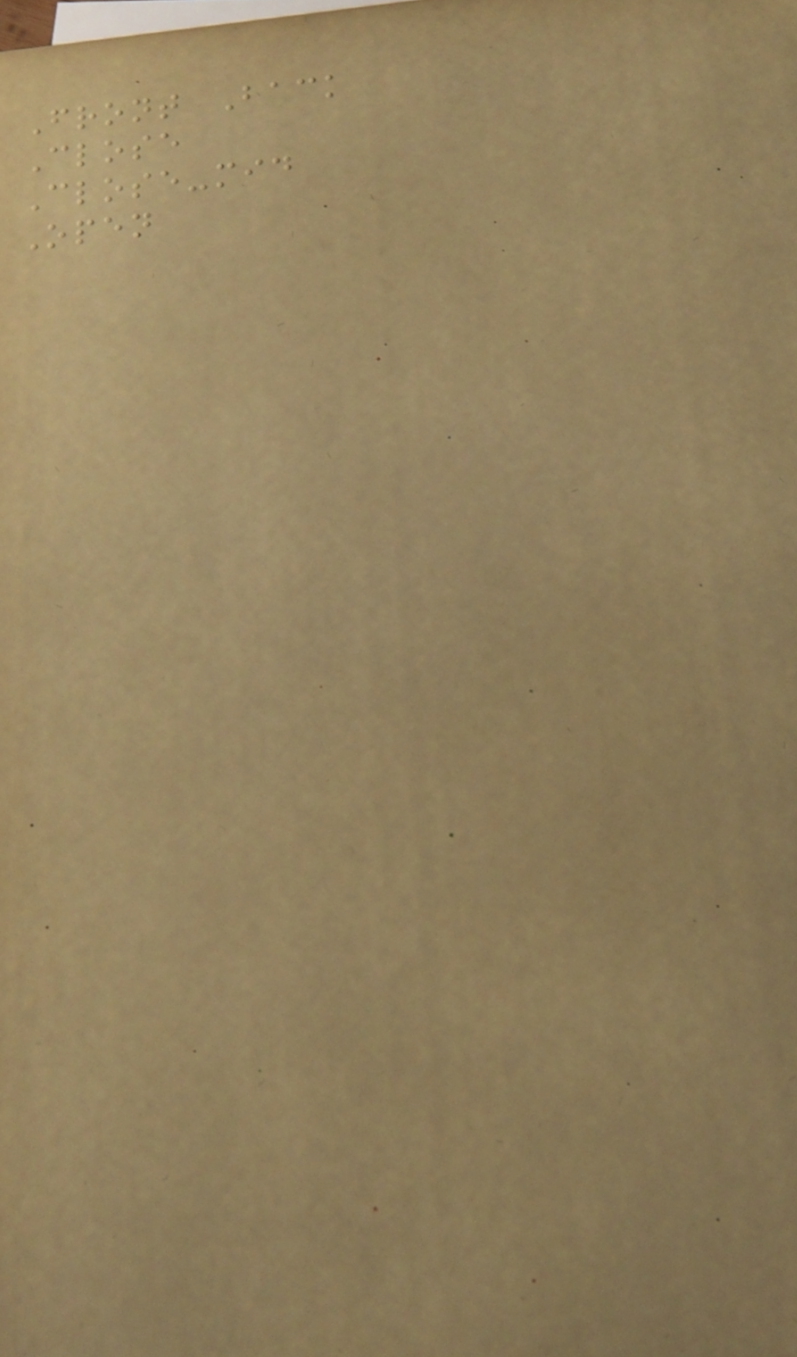Front Back
Close
Close-mid
Open
